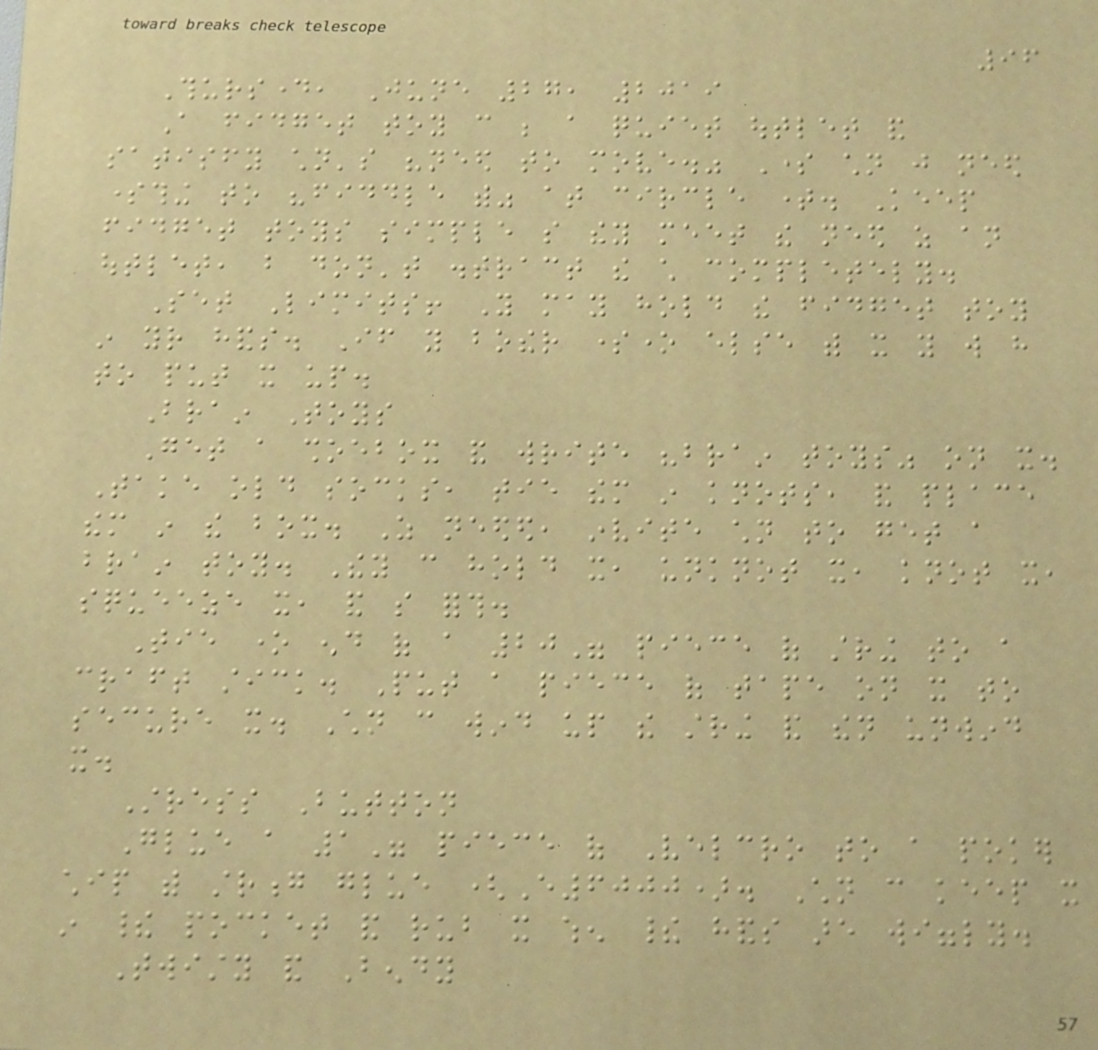96
Thursday, June 27, 2019
A fidget toy can be a quiet outlet and
satisfy children's "need to move." Some children just need
something to "fiddle with" at circle time. Keep
fidget toys simple so they meet the need as an
outlet, but don't distract the child completely.
Set Limits! You may hold the fidget toy
in your hands. If you bother someone else with it you will have
to put it up.
Brain Toys
Get a shoebox and write "brain toys" on it.
Take old socks, tie them in knots, and place
them in the box. As needed, invite children to get a
brain toy. They can hold it, unknot it, knot it,
squeeze it, and so forth.
Tie one end of a 20" piece of string to a
craft stick. Put a piece of tape on it to
secure it. Children can wind up the string and then unwind
it.
Stress Button
Glue a 1" piece of Velcro to a poker
chip with strong glue (E6000). Children can keep it
in their pocket and rub it when their hands are wiggly.
Twisty and Bendy
